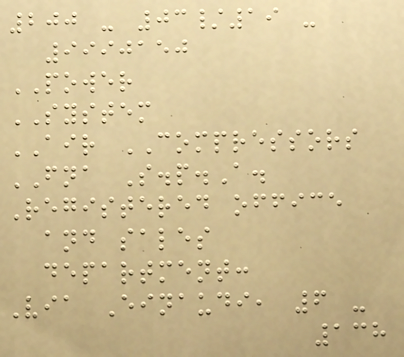200 - 03/19 -
9990150
POWER
SYSTEM
AIR COMPRESSORS
FNA S.p.A.
Registered office
and sales
department:
Via Einaudi, 6 -
138
